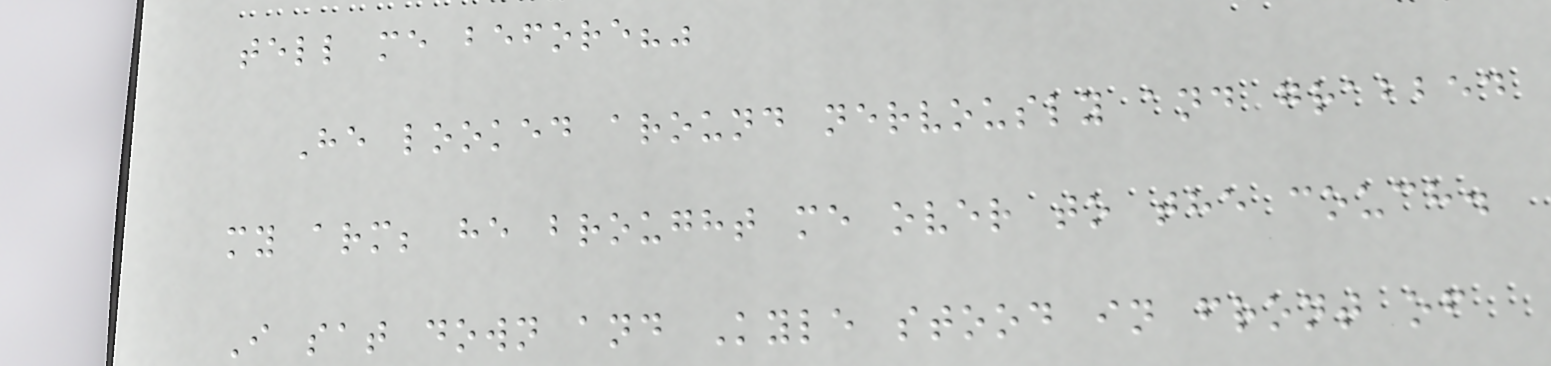tell me before?"
He looked around nervously and grabbed
my arm; he brought me over to the couch.
I sat down and Kyle stood in front of
